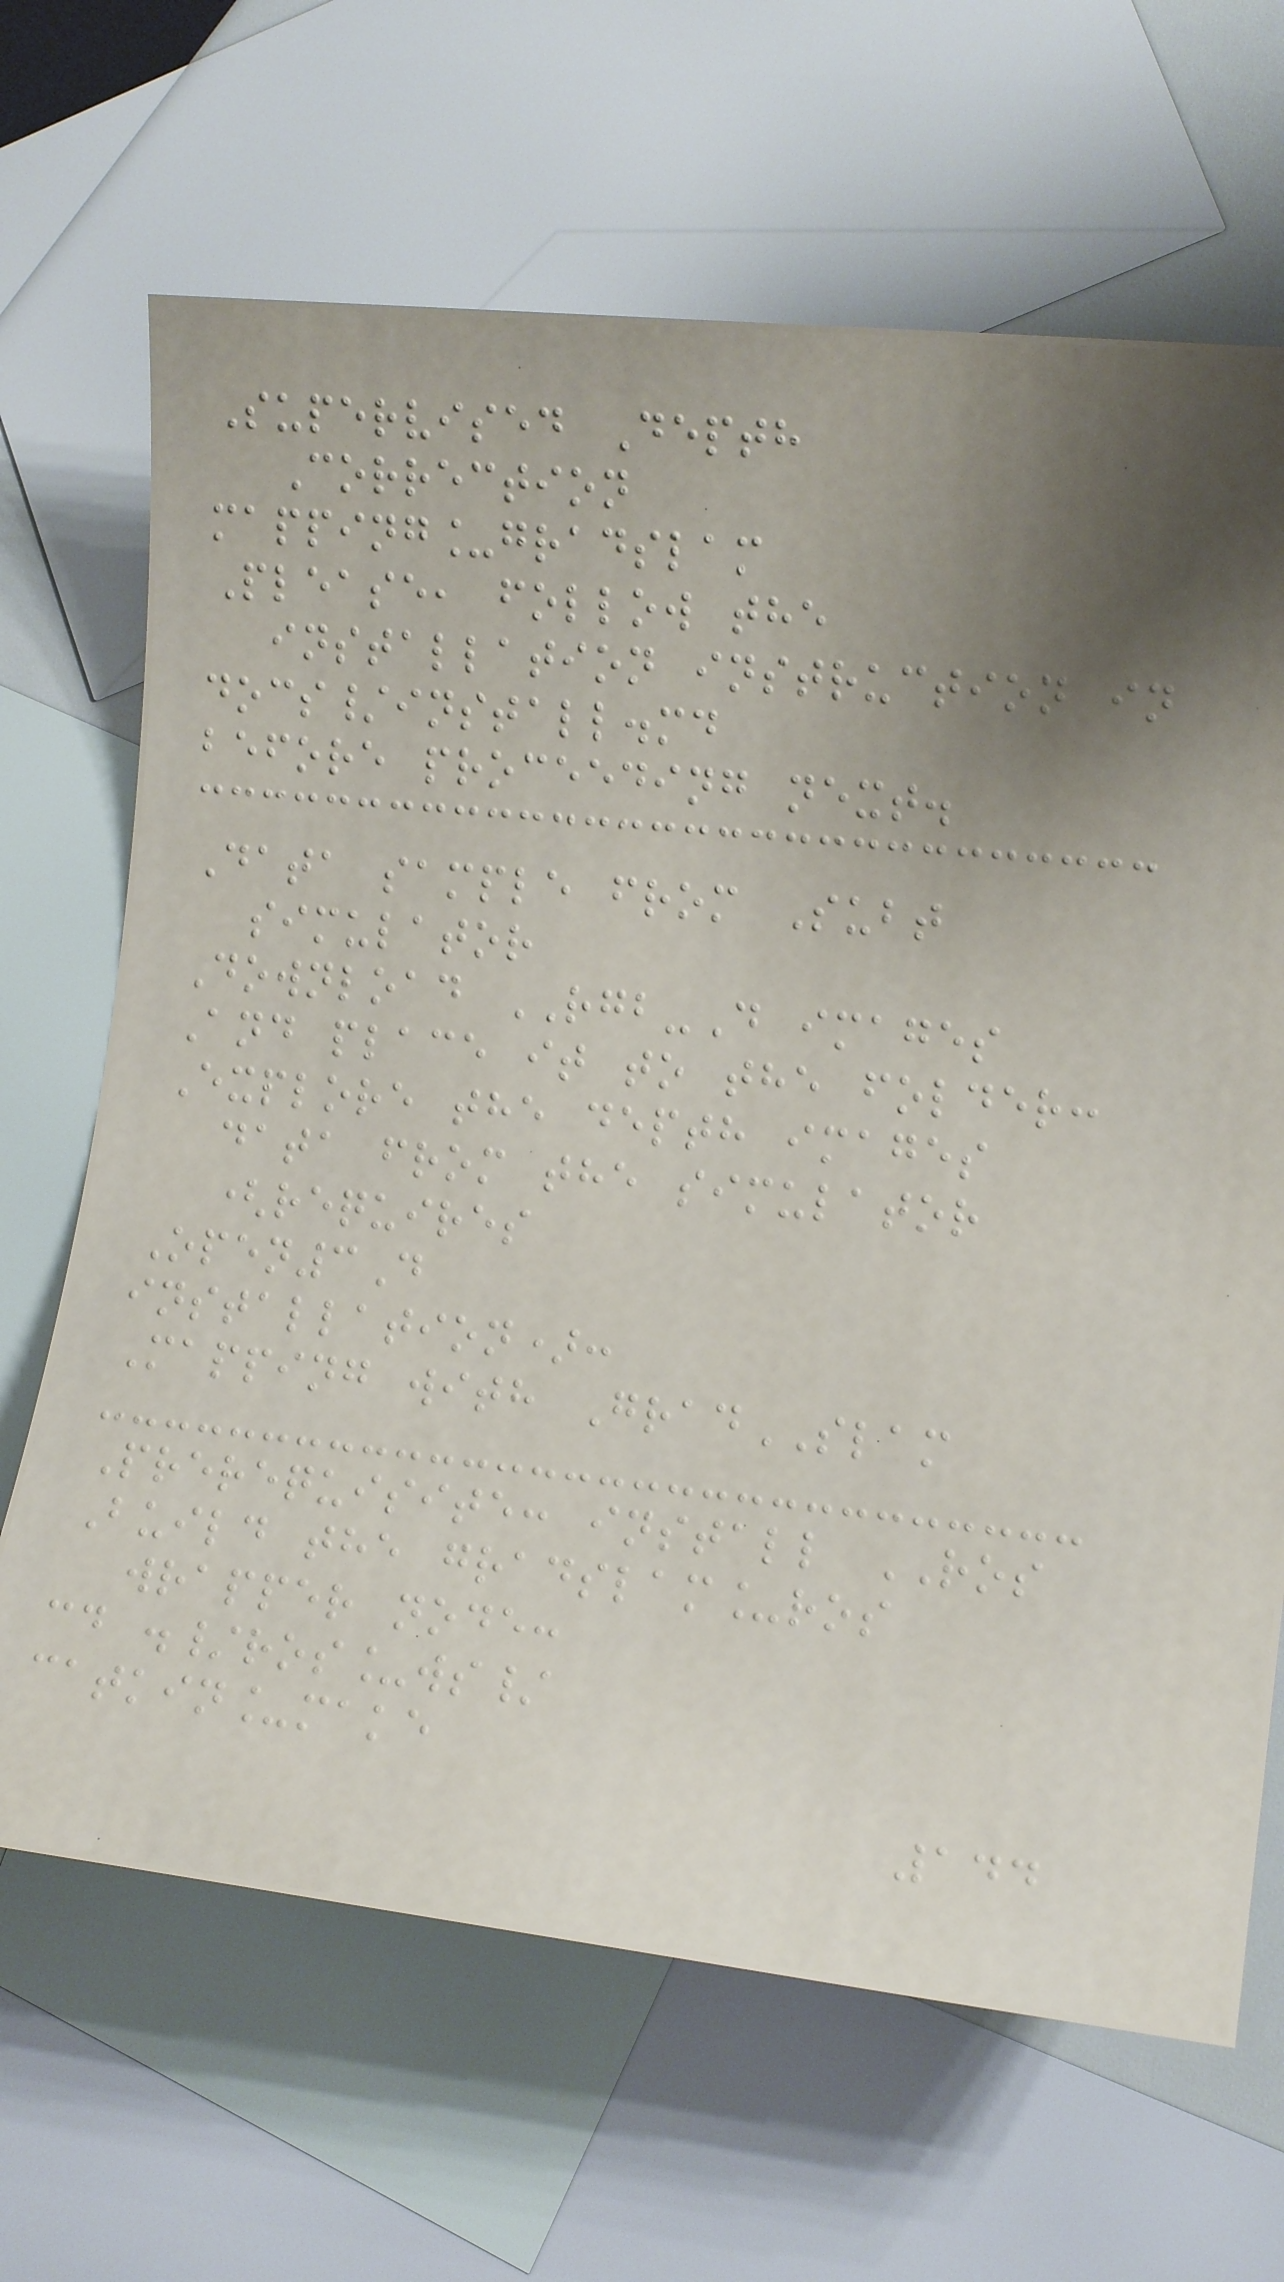Supervised Depth
Correction
mapping_gradslam
Please, follow the
installation instruction in
docs/install.md
before proceeding next.
Data sample from Subt
simulator
Download RGB-D images
And place it to the folder:
Explore the depth images
data from the simulator
(requires
Open3D
installation):
Mapping with GradSLAM
Prerequisite: install ROS
Build the gradslam_ros
wrapper node:
cd ./ros_ws/
catkin_make
144
